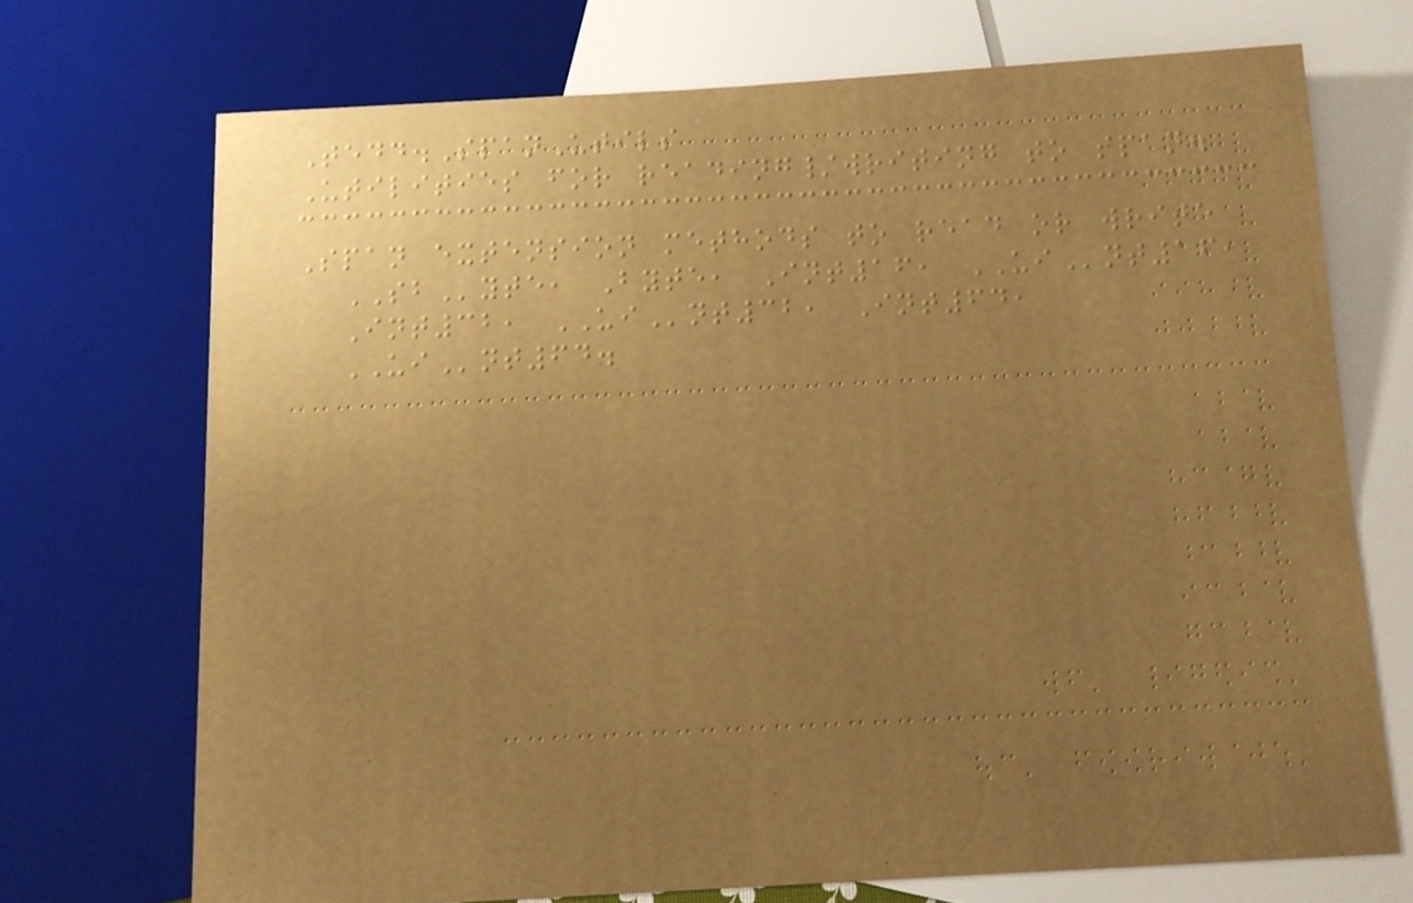Tedd.SpanUtils
Utilities for reading/writing to span.
Span extension methods to read or write
SByte, Byte, Int16, UInt16,
Int32, UInt32, Int64,
UInt64.
